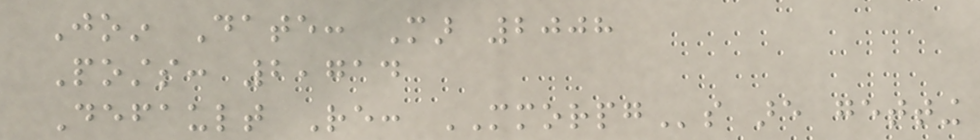Join Date: Mar 2008
Posts: 2,714
Default Re: MMORPGs are getting
